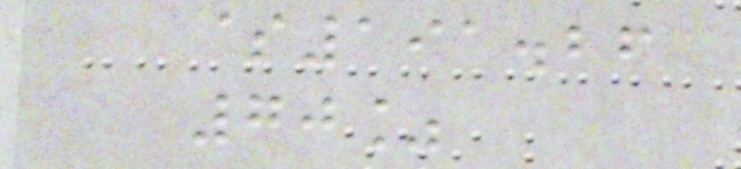$191.26
70%
